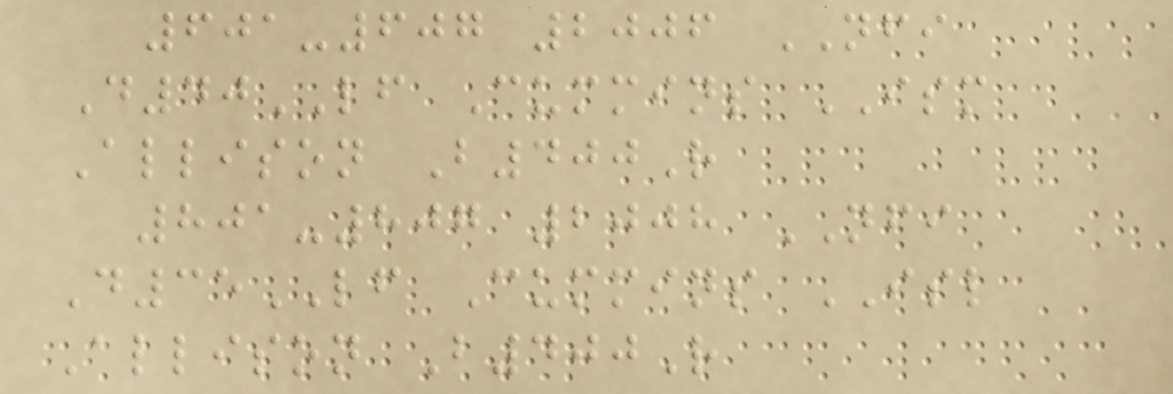601-607 2006 NFI
D40LF Cummins ISM
Allison B400R
801-807 2008 NFI
D35LF Cummins ISL
Allison B400R
